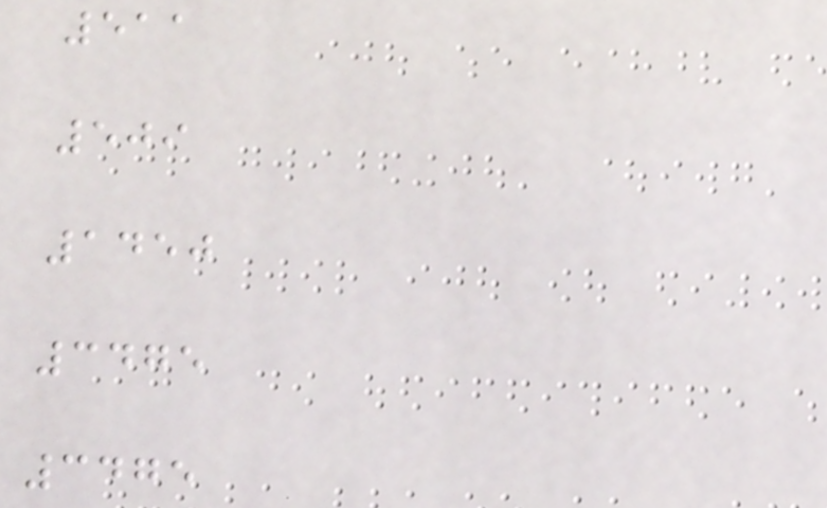511
509
1450
3475
3475
